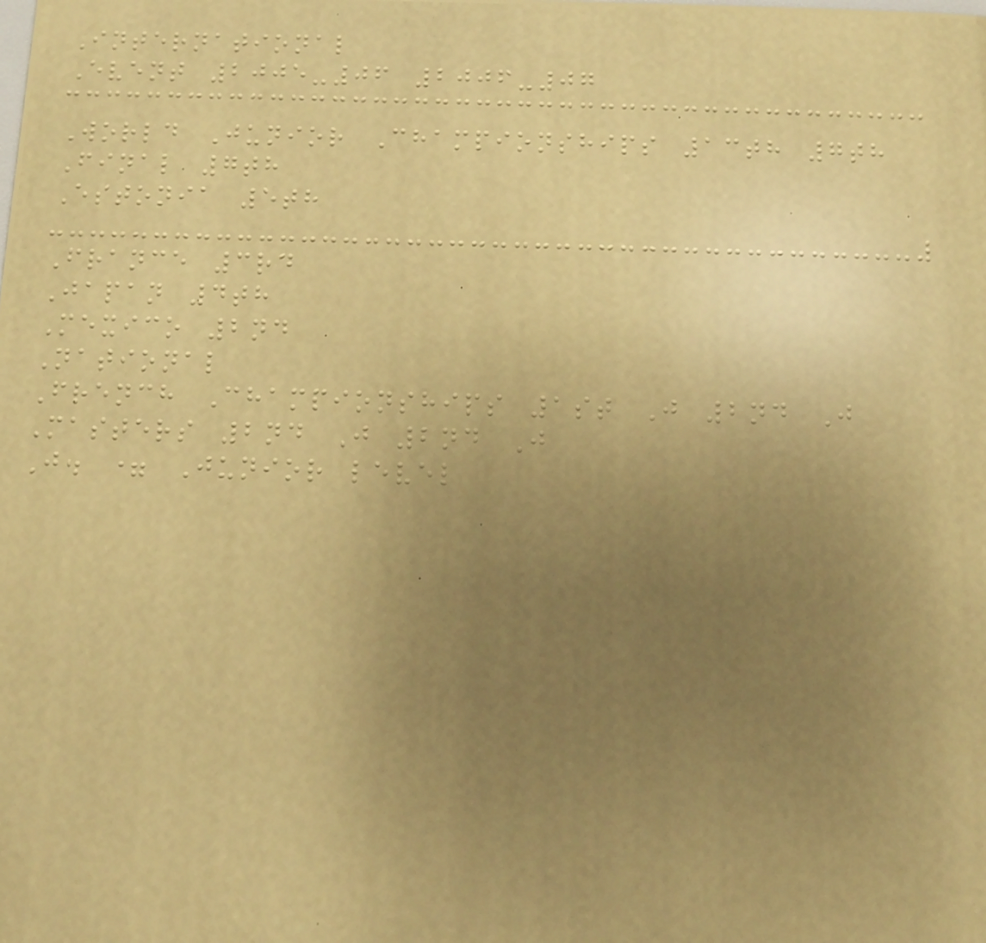International
Event 2005-06 2006-07
World Junior Championships 13th 7th
Final 7th
Estonia 5th
France 3rd
Japan 4th
Mexico 2nd
National
French Championships 1st J 2nd J
Masters 2nd J 2nd J
J. = Junior level
